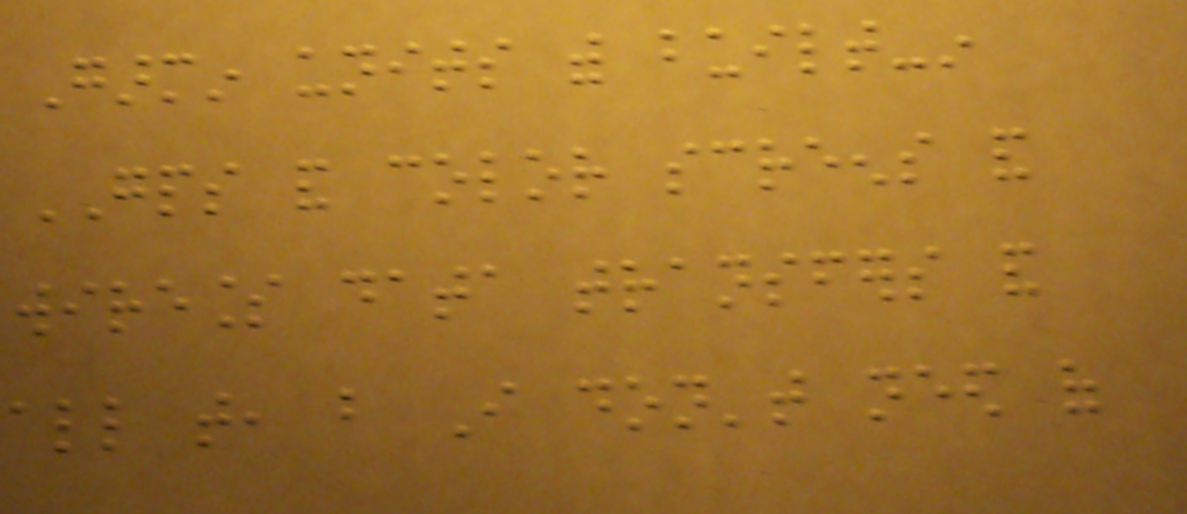Garmin units with built-in
GPS and color screens and
wireless data transfers and
all that, but I don't need of
